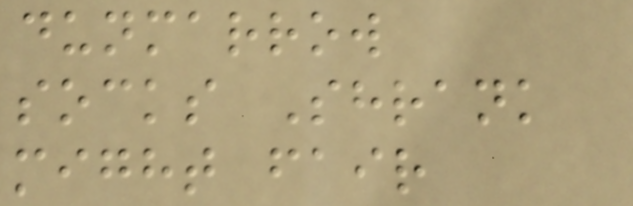dunmarrow
socks Shrank
might fair
